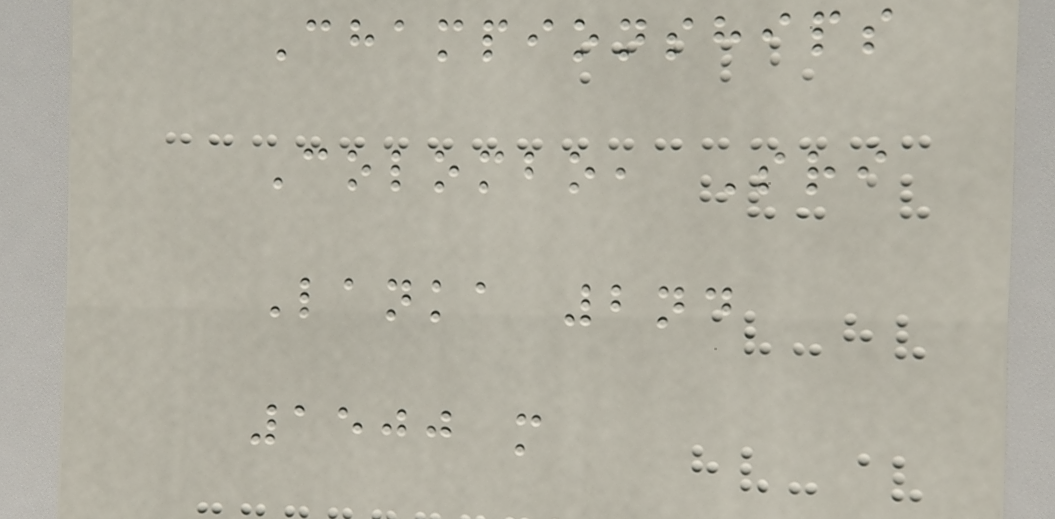Championships
Colombo, Sri
Lanka 2nd
1500 m
